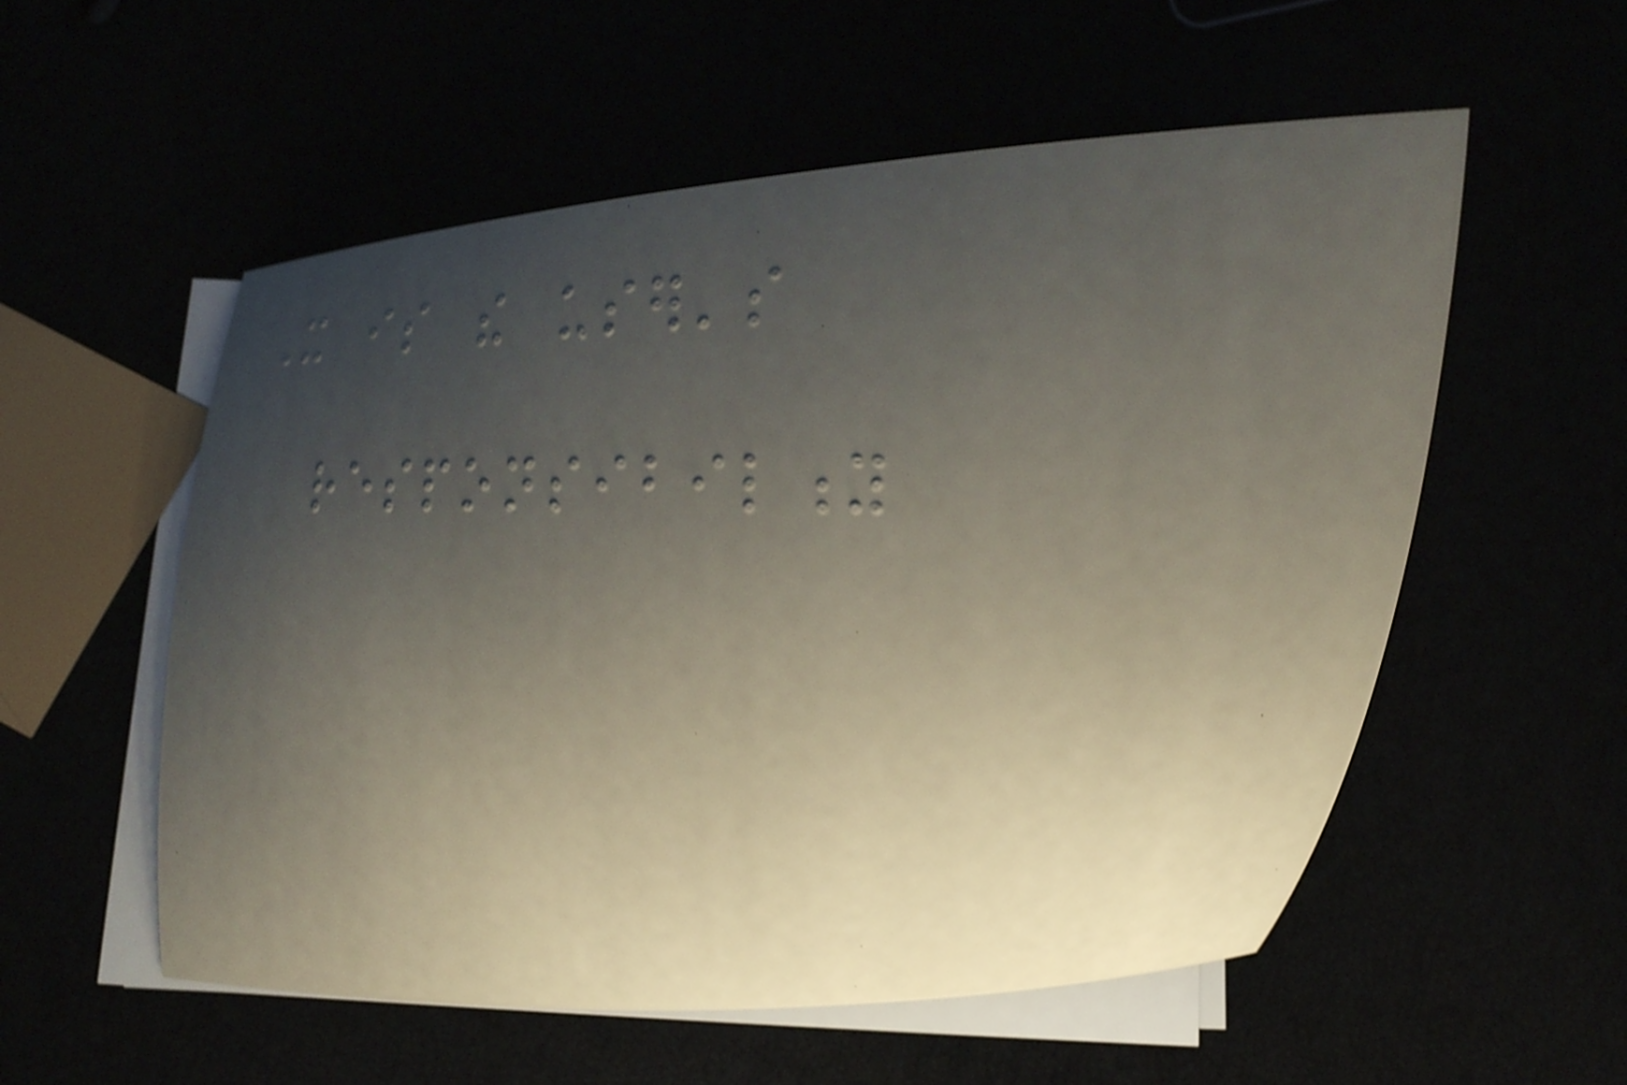It is the user's
responsibility
